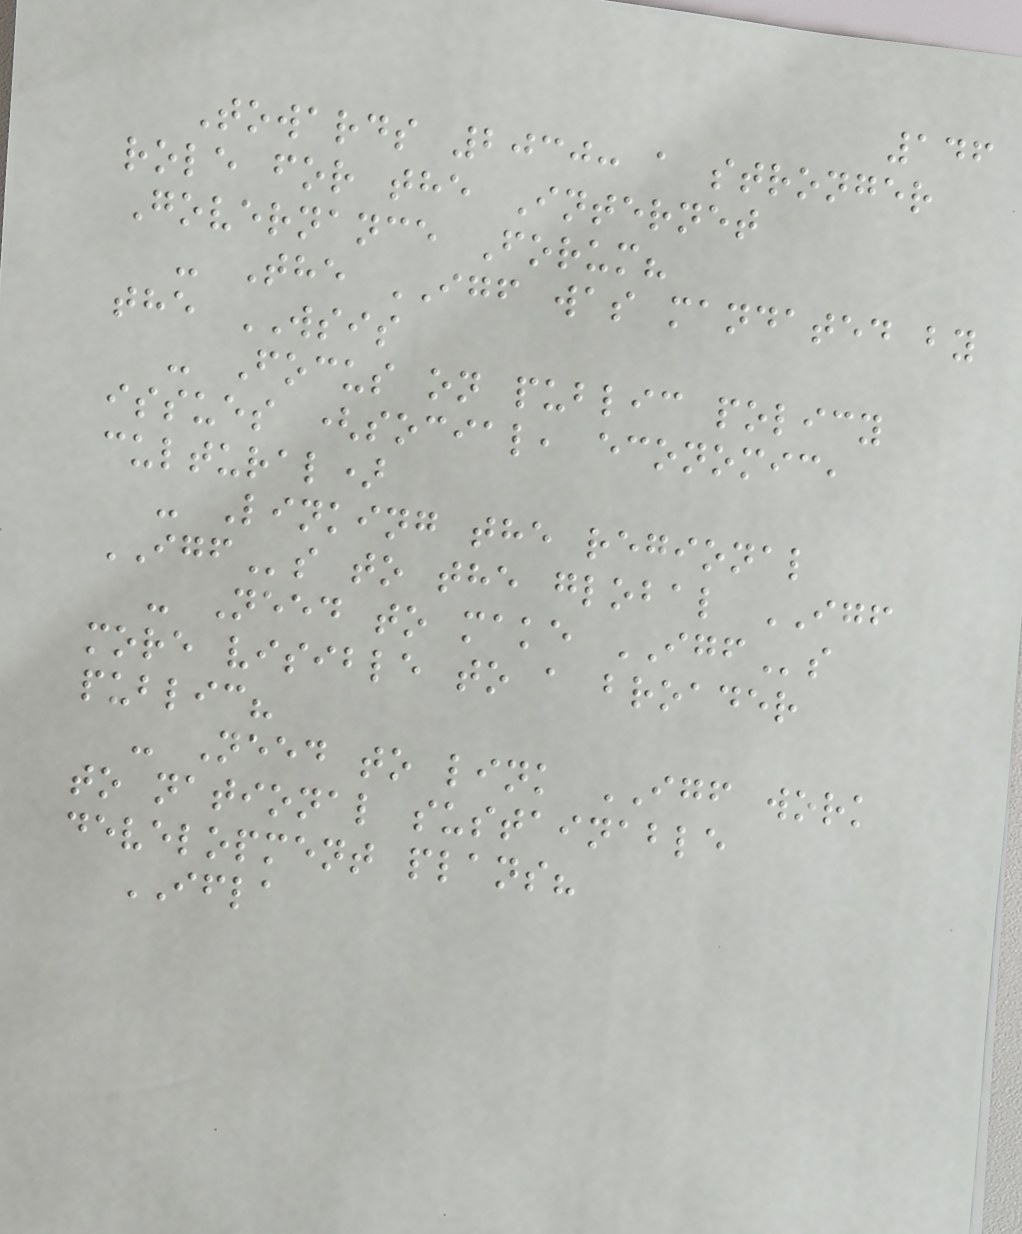146
Towards 2030: a stronger
role for the Internet
Governance Forum?
- The IGF was mandated by
the WSIS
- Focus on public policy
issues (social, economic,
cultural)
- Linking the regional
IGFs to the global IGF
- Need to make IGFs
more visible to a broader
public?
- Need to link IGF work
to national sustainable
development plans?
IFLA
